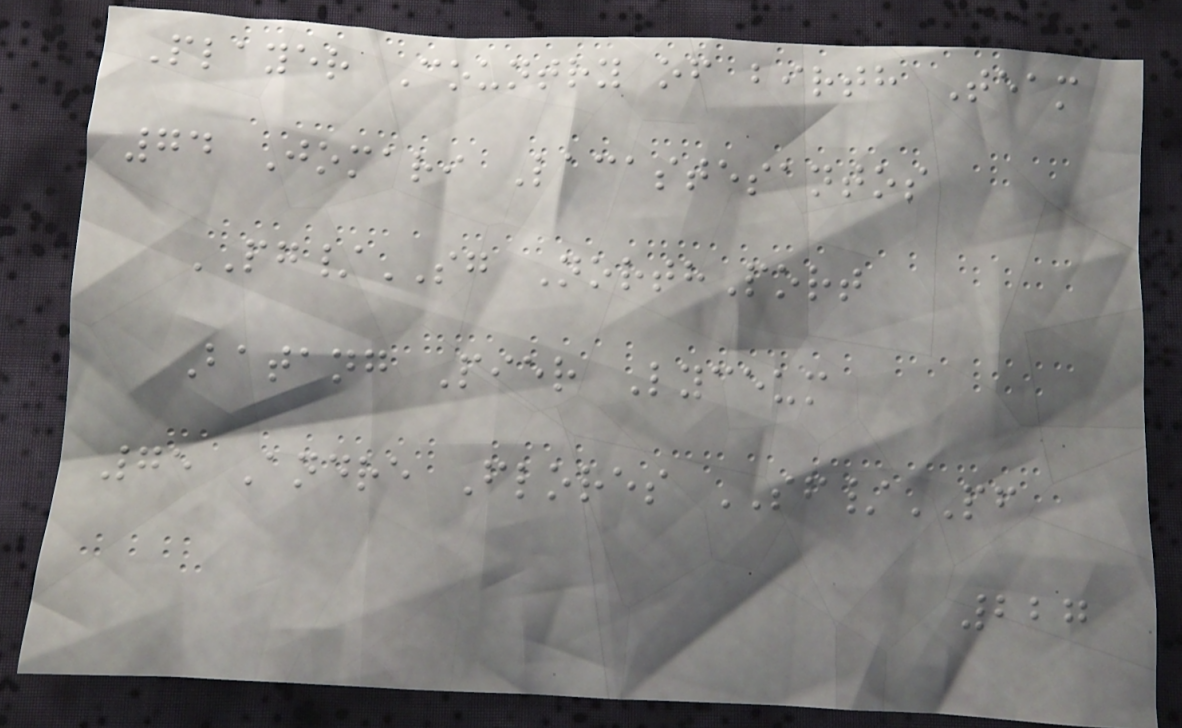Player Country of birth Team
74 Jomari Lacastesantos
PG/SG NorthPort
Batang Pier Lyceum
75 Andre Flores SF/PF
227
